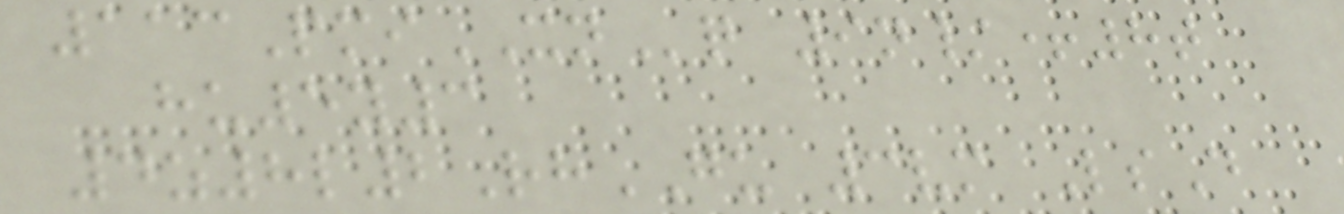113PmiXNq 9n/+8t
hu5y3
4z8l2RhGU 3vm LsD
